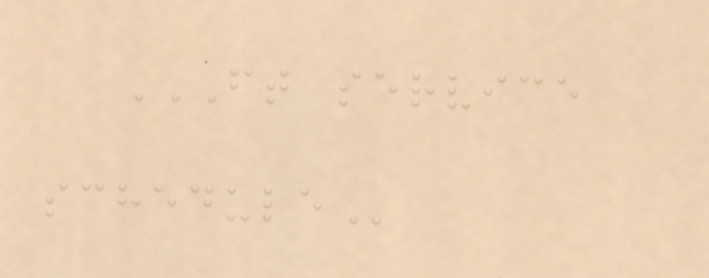FT SERVICE
SCHEDULE
